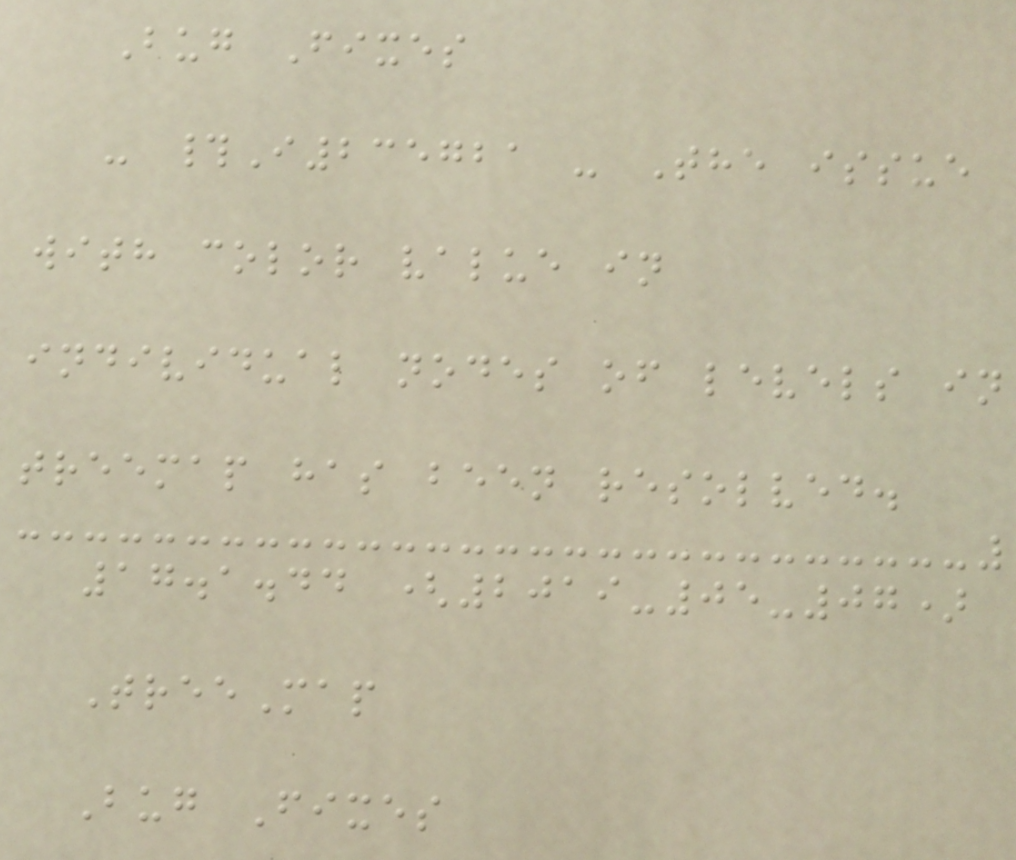Bug Fixes
- #I235721 - The issue
with color value in
individual nodes of levels in
treemap has been resolved.
17.1.44 (2019-05-07)
TreeMap
Bug Fixes
